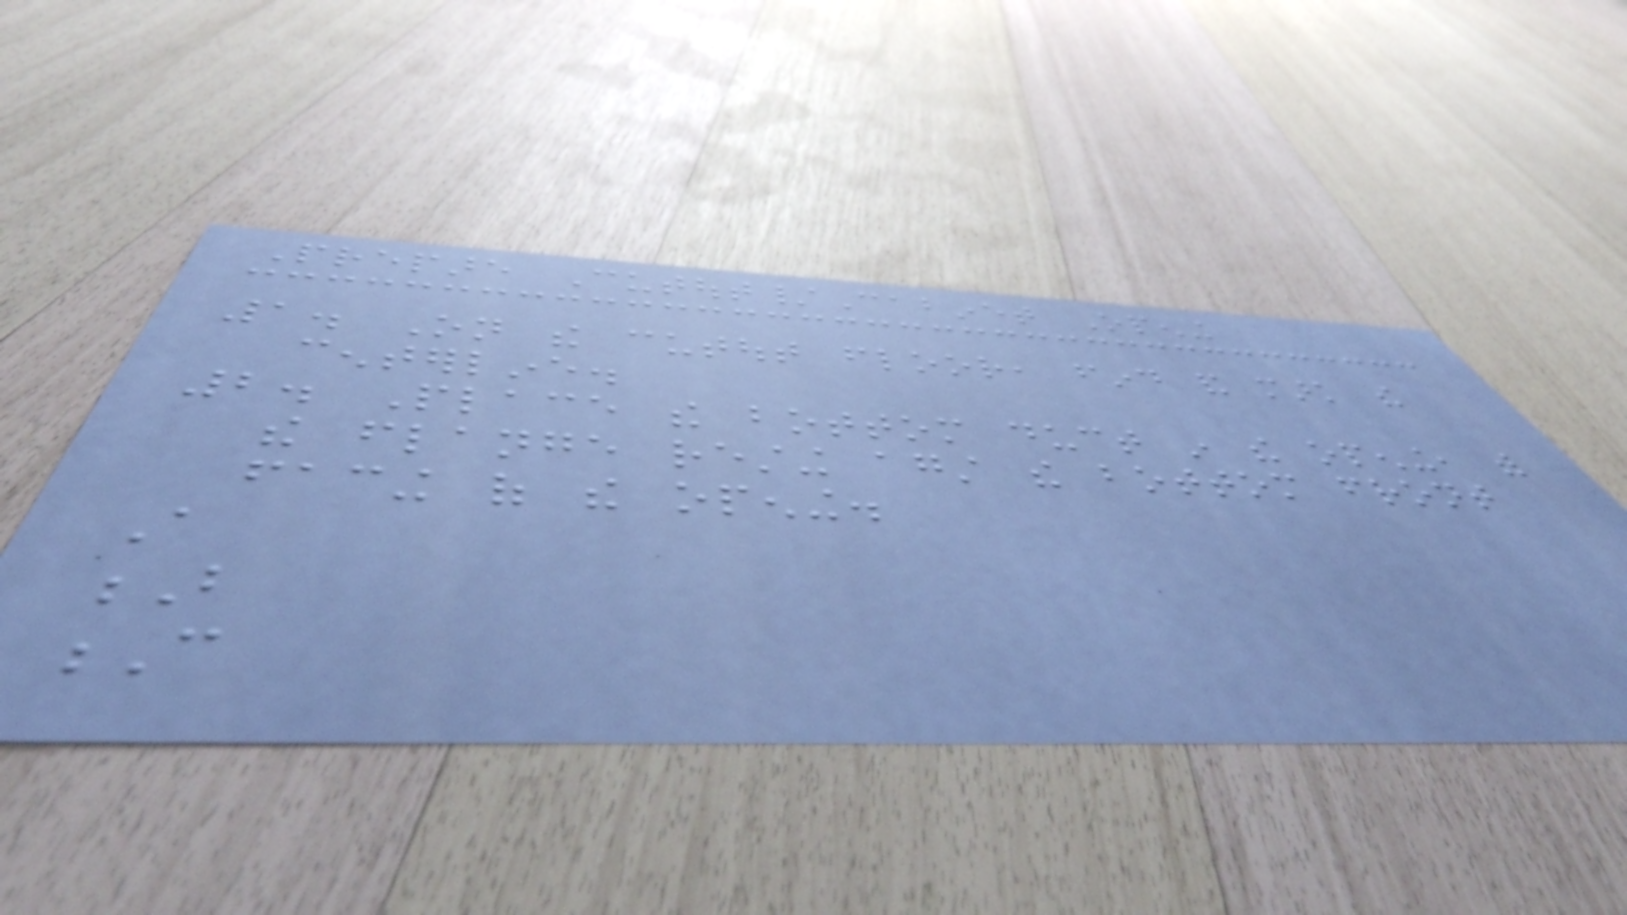Prepare Cutout/Cabinet Opening
1. On the cutout floor, find and mark the
centerline.
2. Place the bottom duct in the opening, with
the flange resting against the bottom front
facing of the opening.
A
B
C
